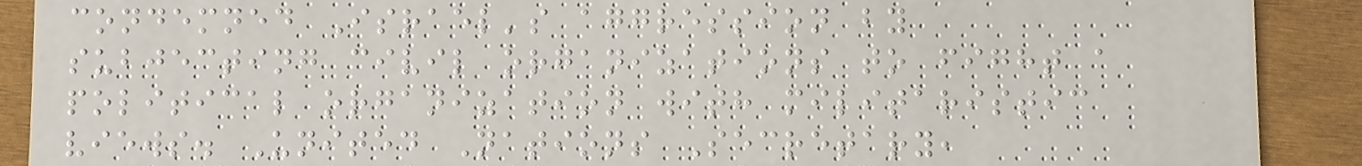condemned Israel's aggression by
subjecting civil organizations to fight a
political organization with militaristic
views. United Nations Secretary,
